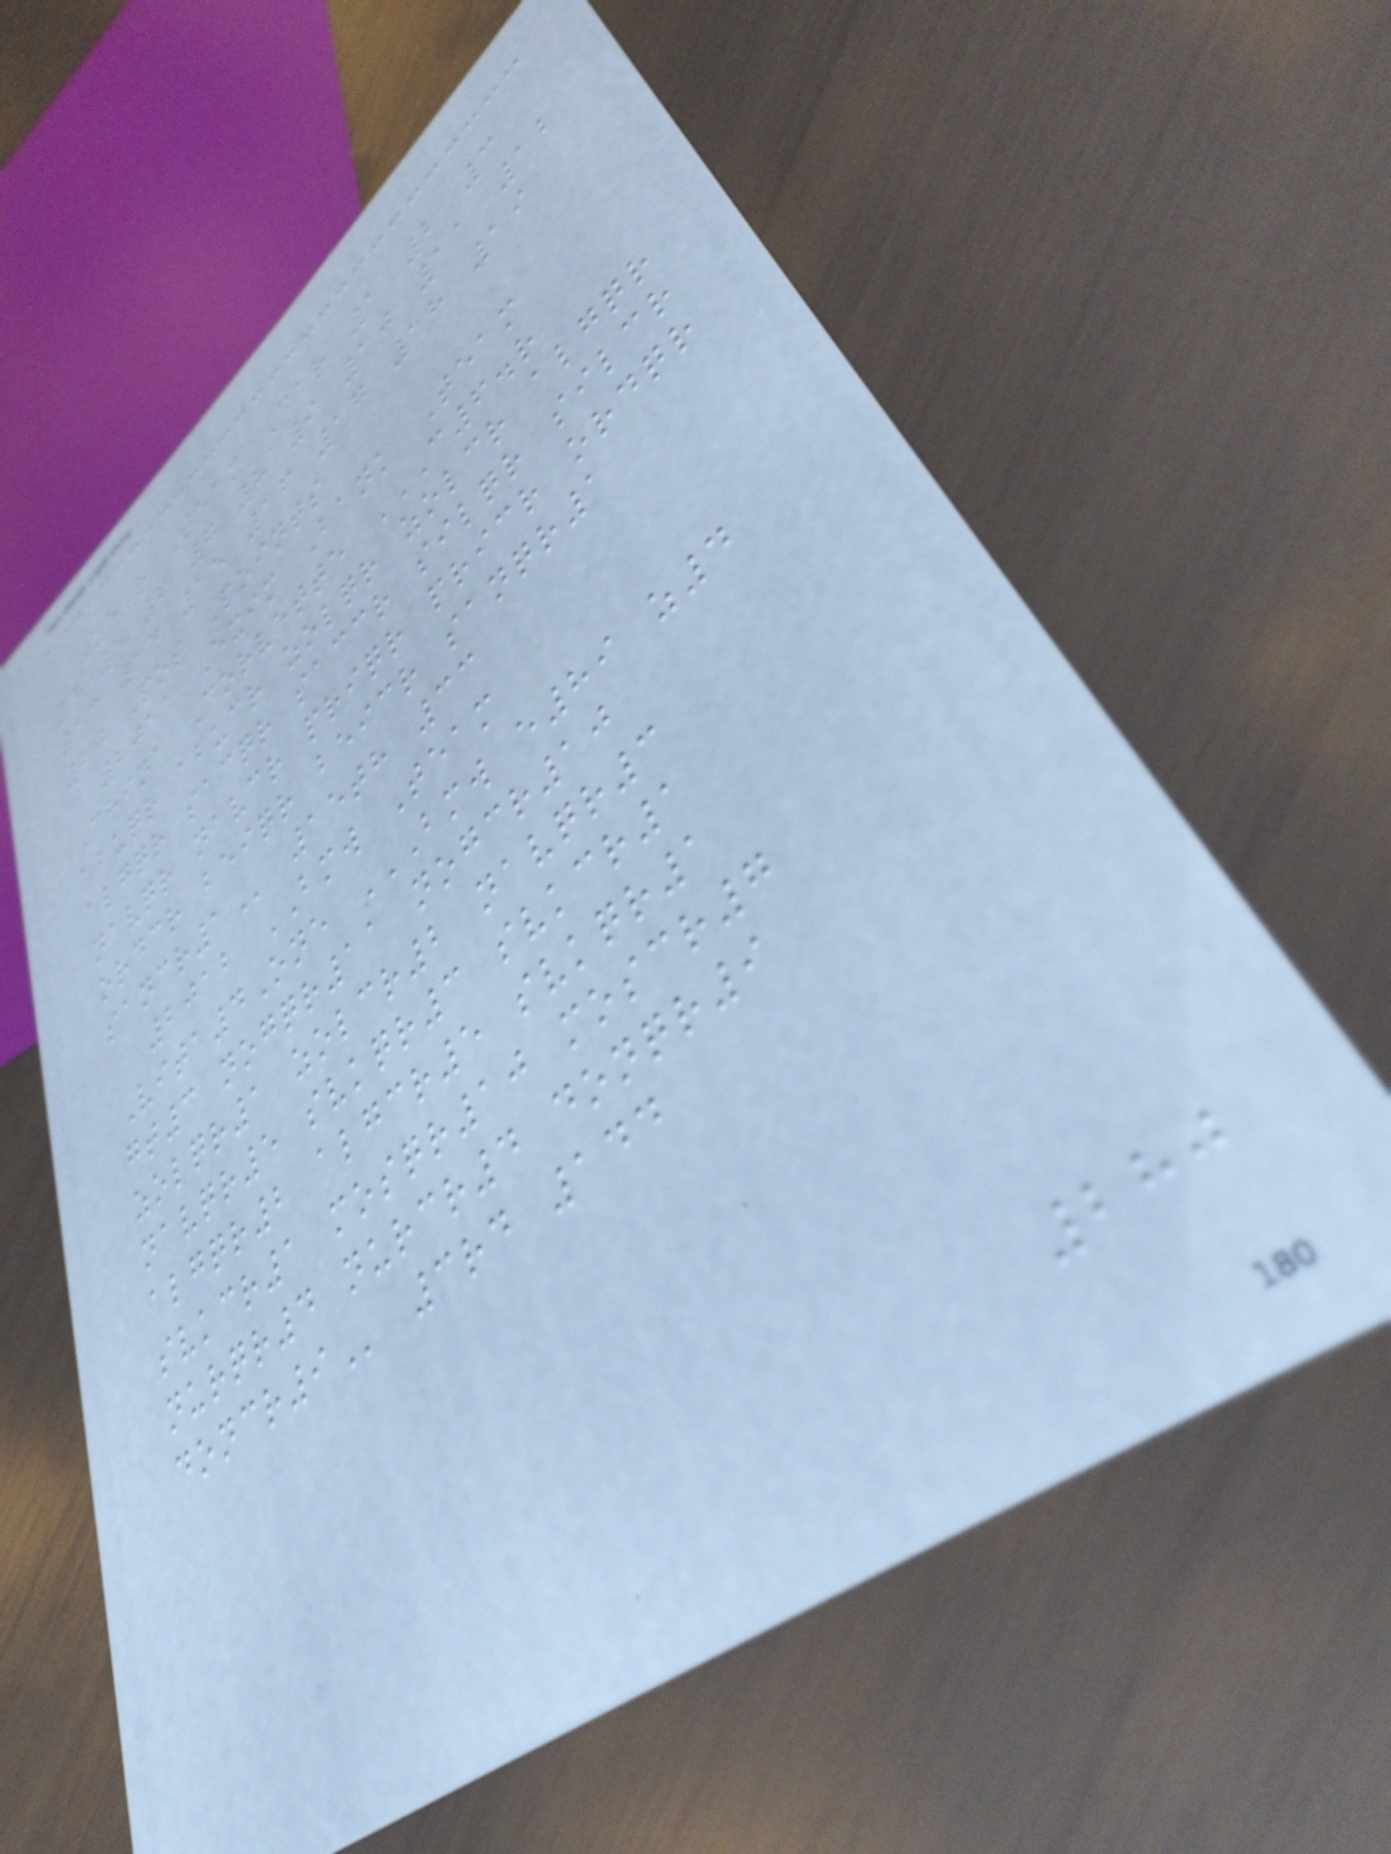Year Team Car 1 2 3
4 5 6 7 8 9 10 11 12
13 14 15 16 17 18 19
20 Pos Points
2011 Exim Bank Team
China Corvette C6.R
ABUQR ABUCR ZOLQR ZOLCR ALGQR
ALGQR SACQR SACCR SILQR SILCR
NAVQR NAVCR PRIQR PRICR ORDQR
ORDCR BEIQR BEICR SANQR1
SANCR1 15th 33
2012 BMW Team
Vita4One BMW E89 Z4
GT3 NOGQR11 NOGCR10
ZOLQR1 ZOLCR2 NAVQR3
NAVQR5 SVKQR3 SVKCR1
ALGQR2 ALGCR5 SVKQR1
SVKCR1 MOSQR10 MOSCR7
NURQR4 NURCR4 DONQR9
DONCR9 3rd 144
280
